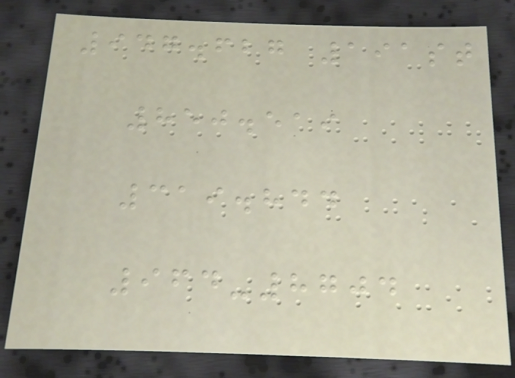947.627 191st
850.519
319.844
964-8704
